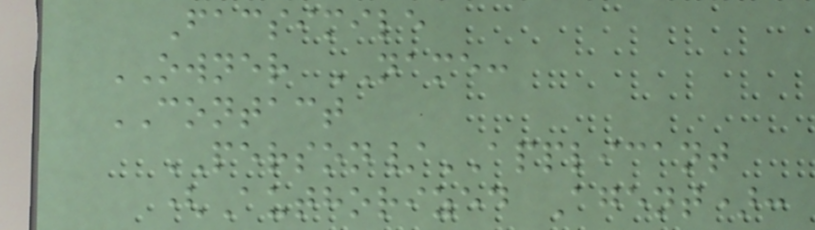Facsimile
OWNER NAME:
CONTACT
PERSON/APPLICANT
(Authorized Agent):
